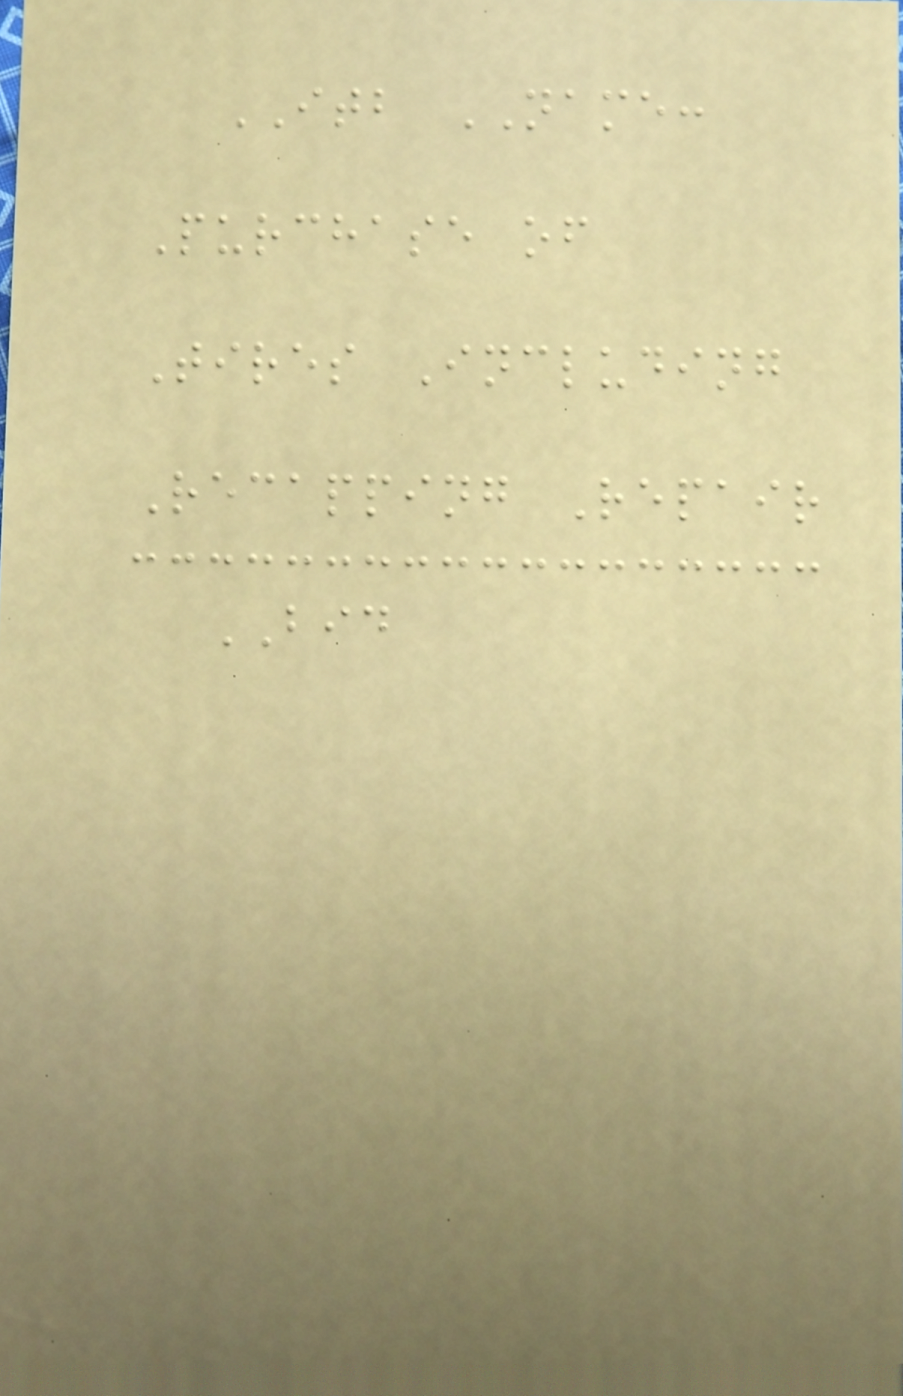ITB NAME:
Purchase of
Tires Including
Recapping Repair
BID
